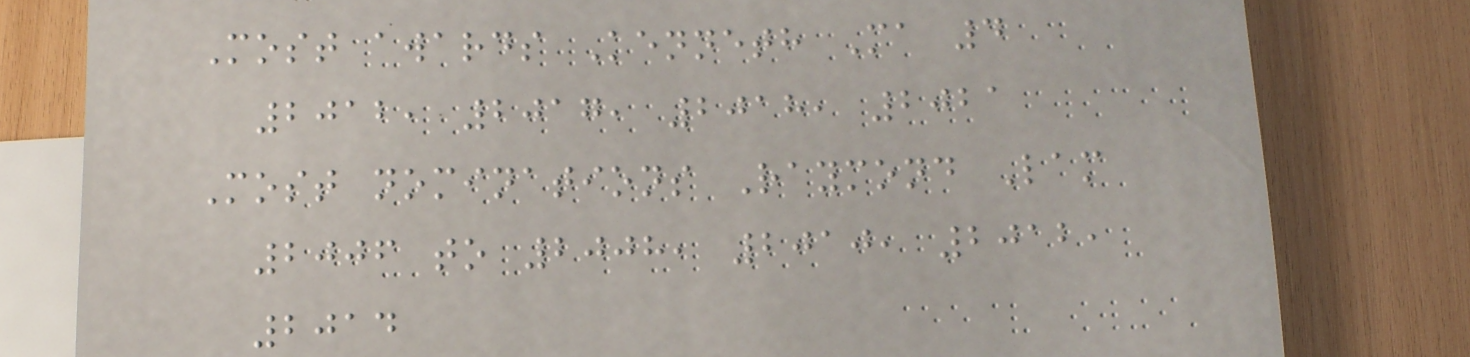Most awards Kenneth Ma 4
2012, 2017, 2018, 2021
Most nominations Raymond Lam
2006 to 2008, 2010, 2012,
2014
